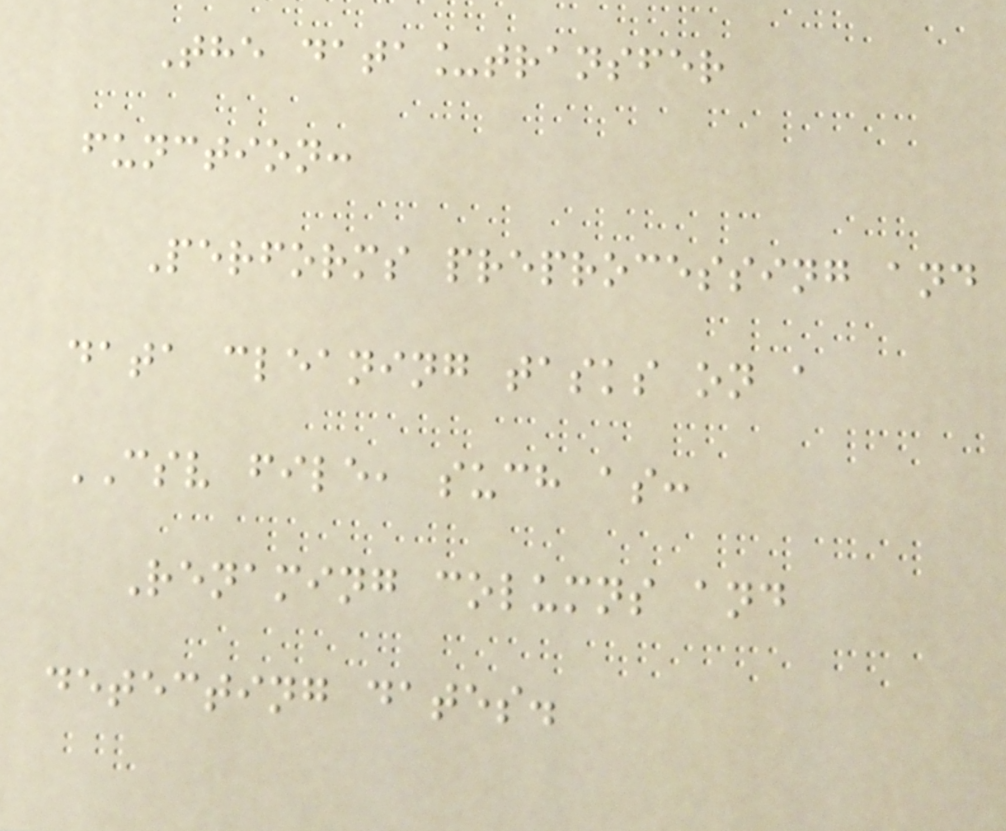The data_transfer
function:
Performs preprocessing and
data cleaning tasks on a
CSV file, such as:
Renaming columns and
detecting dates.
